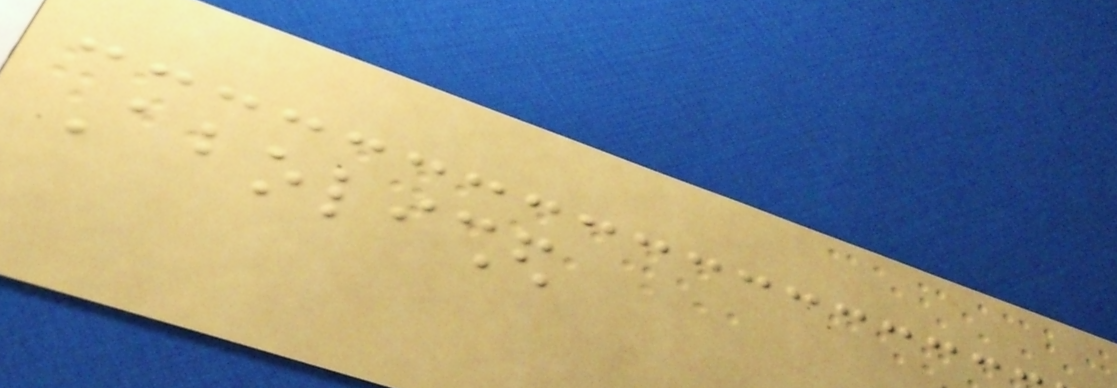Abolished
